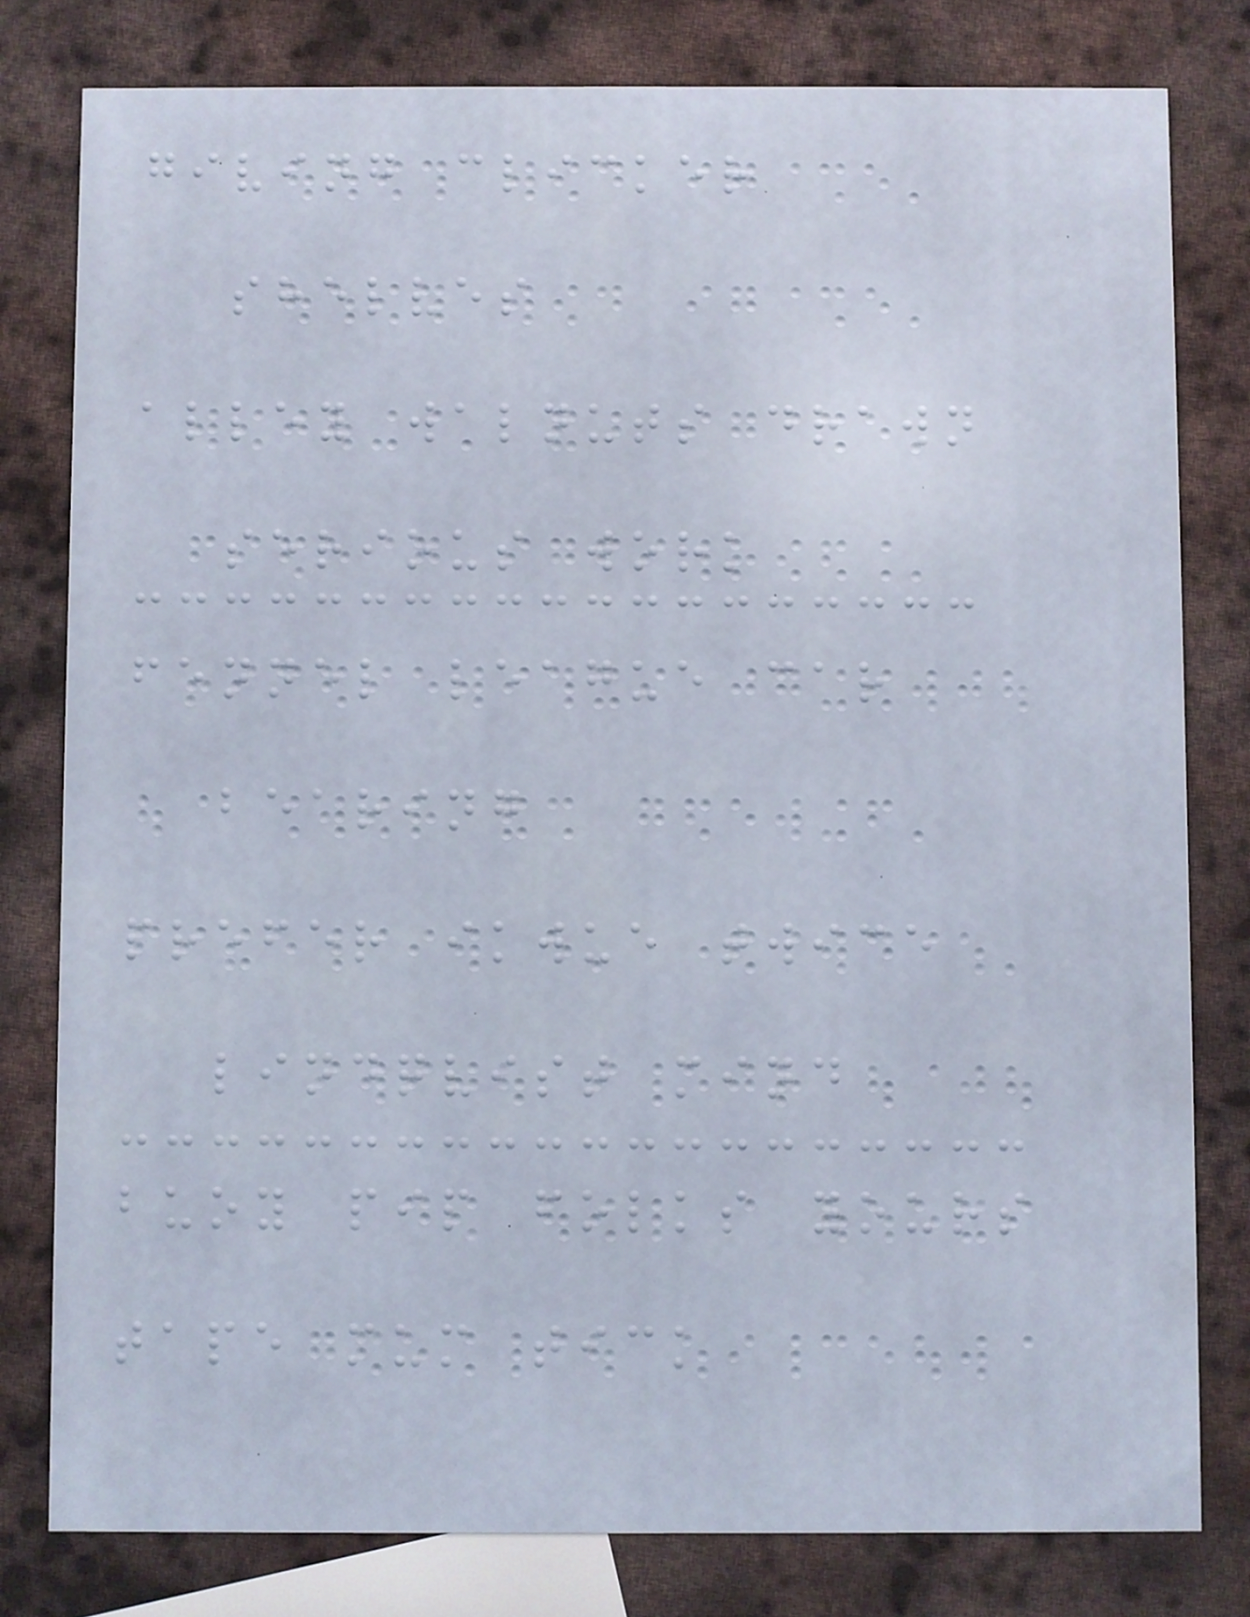giving clicker
shelves
alley walnuts drawn
serious work
fennel league car
bearing
prefer ikwue twice
lindqvist mind
buoy pip folks yours
tape mum tick
